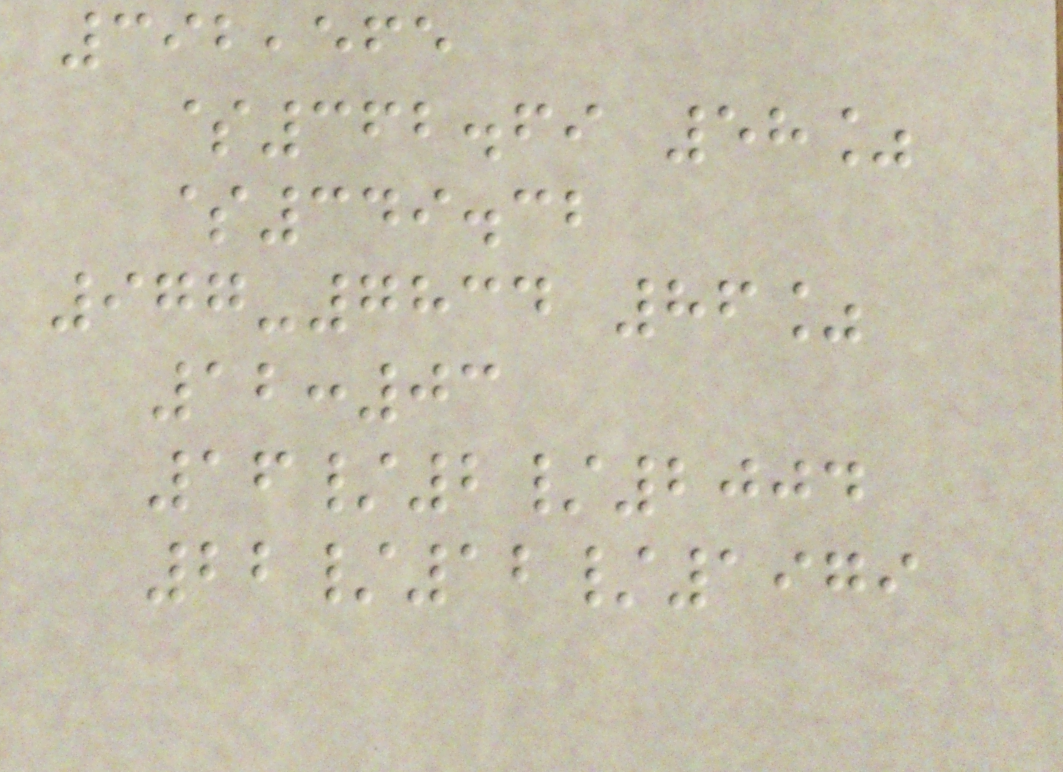392,565
$362.69 58%
$349.32
977-7834 86%
12:03
16/2/2004
22/12/1979
